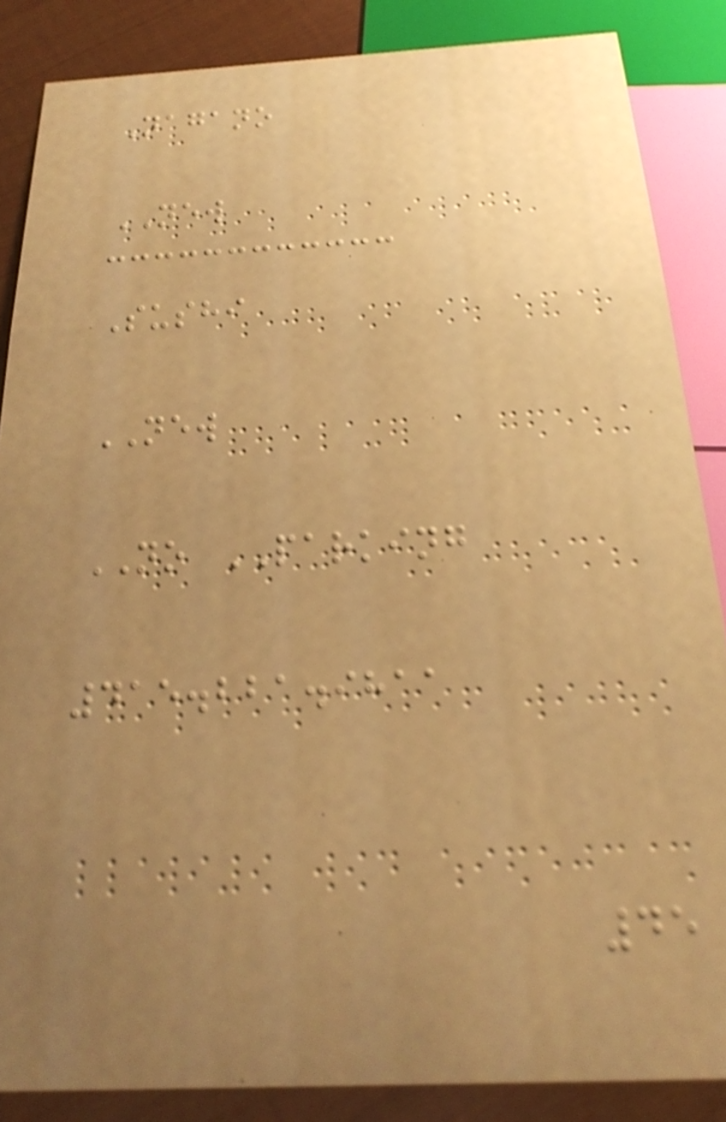Nagano
NEW
Sushi
NEW
NO PARKING
415.221.9811
45
